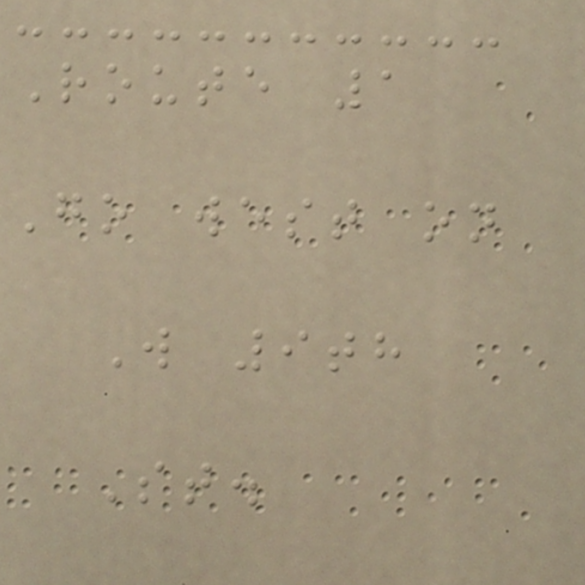Route 1
Go west on
W 9th
St.
